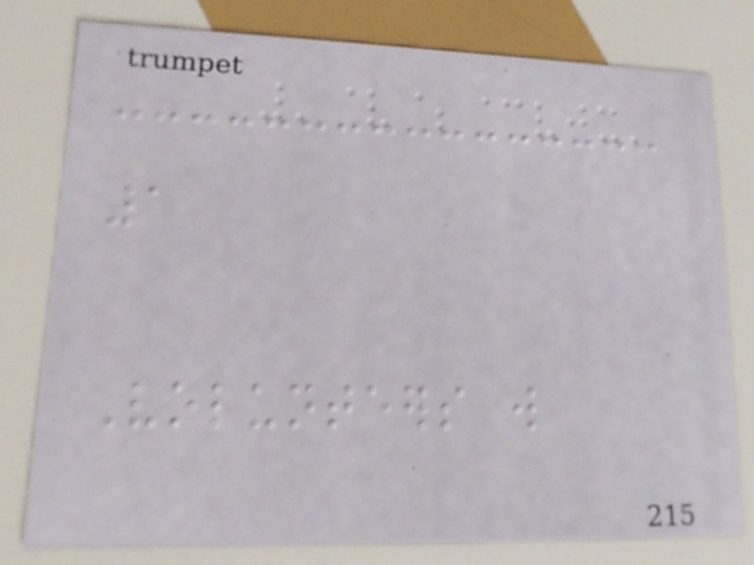1
Volunteers will
